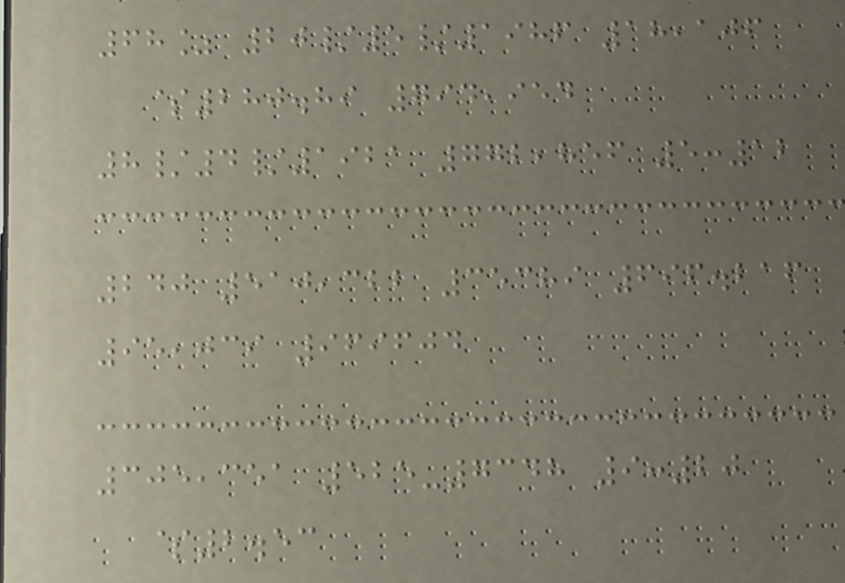68% 20/5/1986 18,106
$280.89 794,954
8/4/1921 772,856 5:12
240 510,322 35389 696.216
95,039 969604
305,351 525-7348 9:20
$2.53
